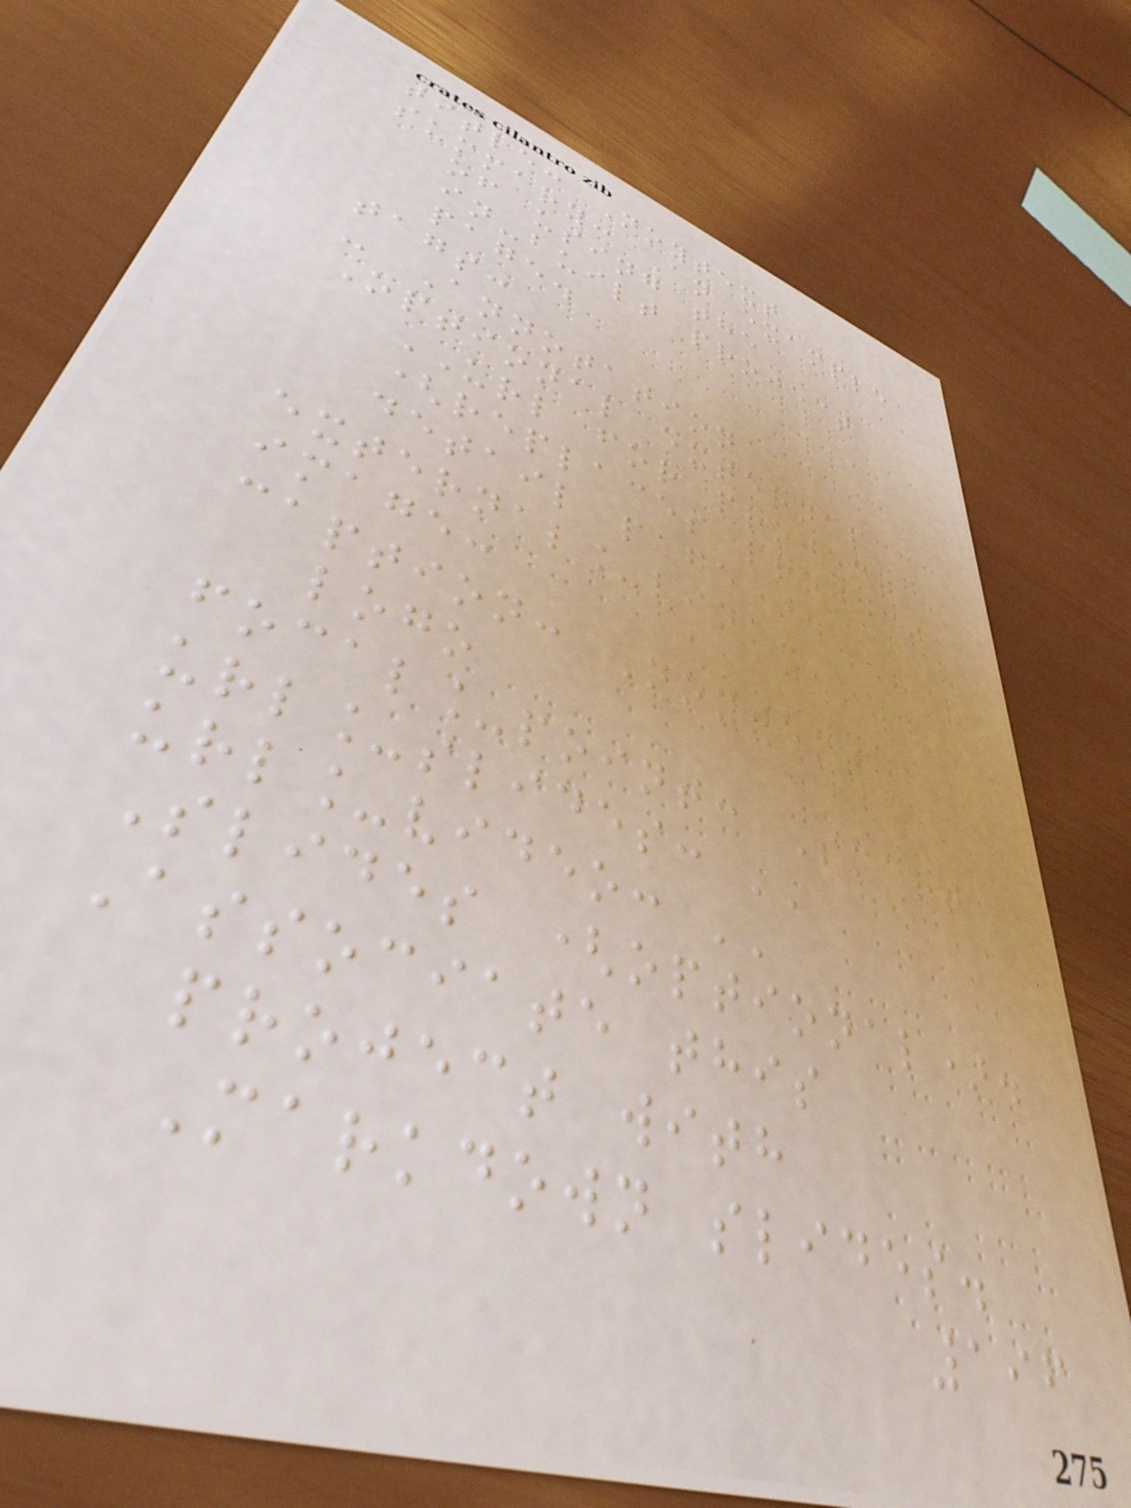title: Noytext
summary: An example
of using the
in-built project
page.
tags:
- Annotation
Optional external
URL for project
(replaces project
detail page).
external_link: ''
image:
caption: Noytext
logo
focal_point: Smart
url_slides: ''
url_video: ''
Slides (optional).
Associate this
project with
Markdown slides.
196
